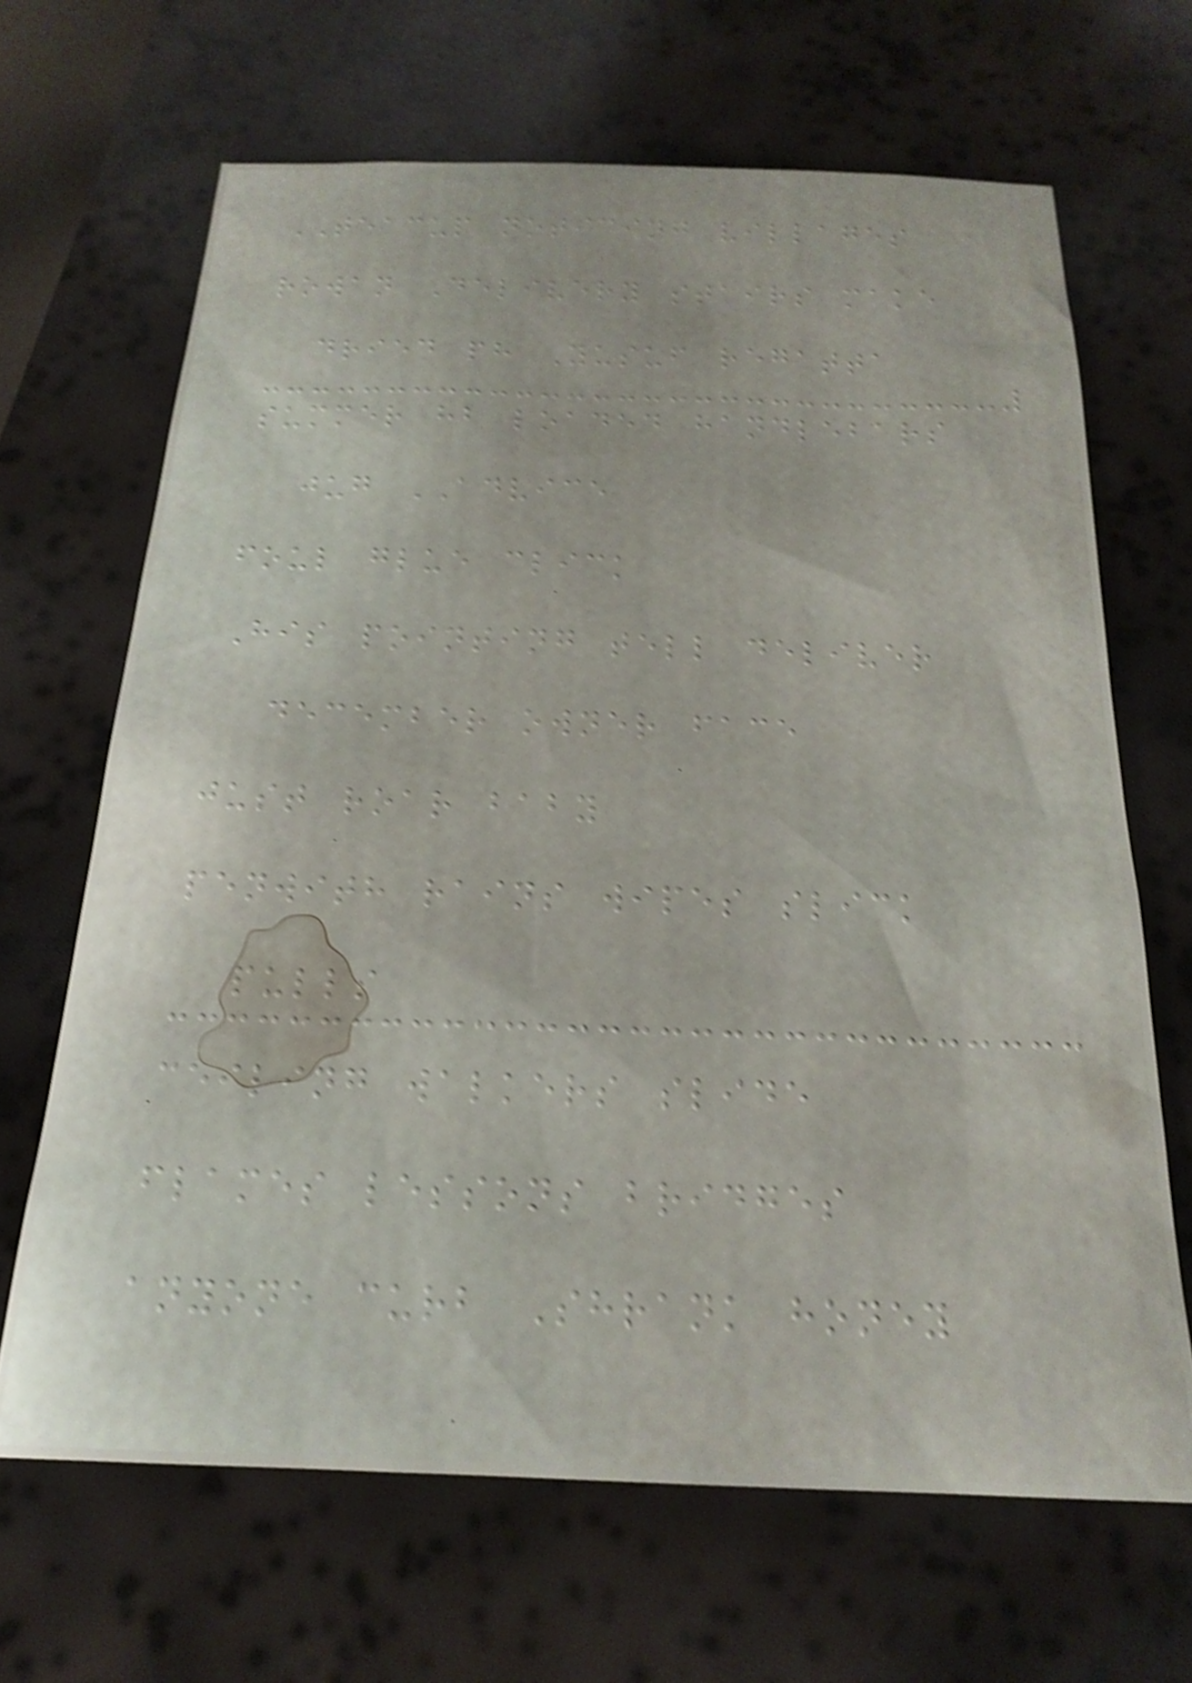TEACUP noticing villages
rowan Delivery stairs make
dried ph Yusuf regatta
summer hb loaded handlebars
jug ADVICE
foul glue click
His pointing tell deliver
december owner face
just roar baby
penwith rains wipes slick
pulls
ceiling walkers slide
flames lessons bridges
anyone curb Shrank honey
